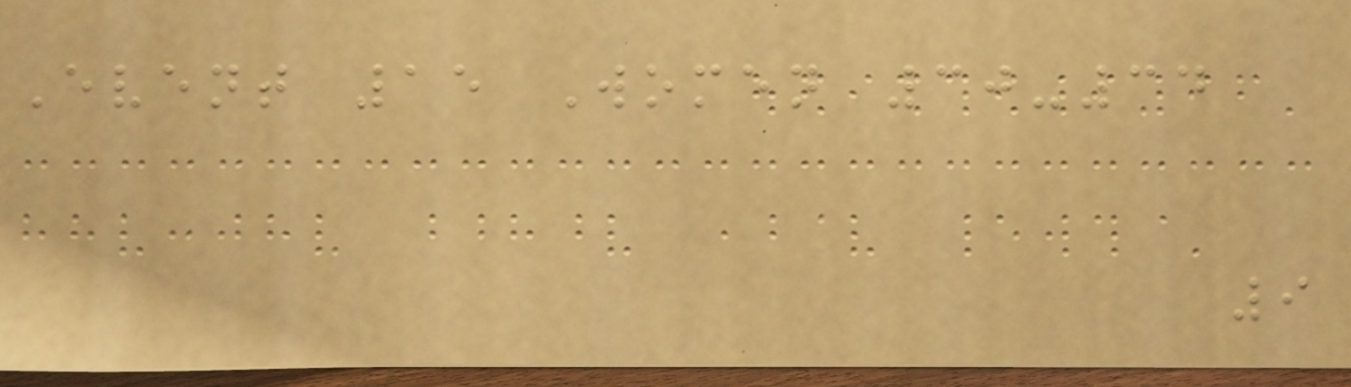Event 15 Women 30-34
9
